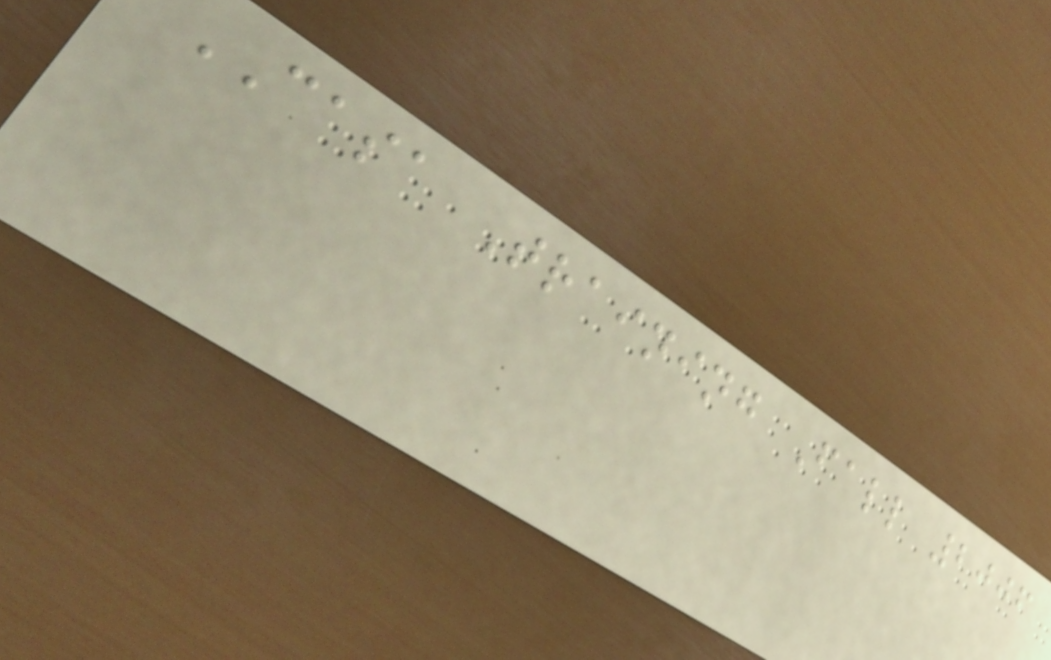CASA Training Fall 2006
